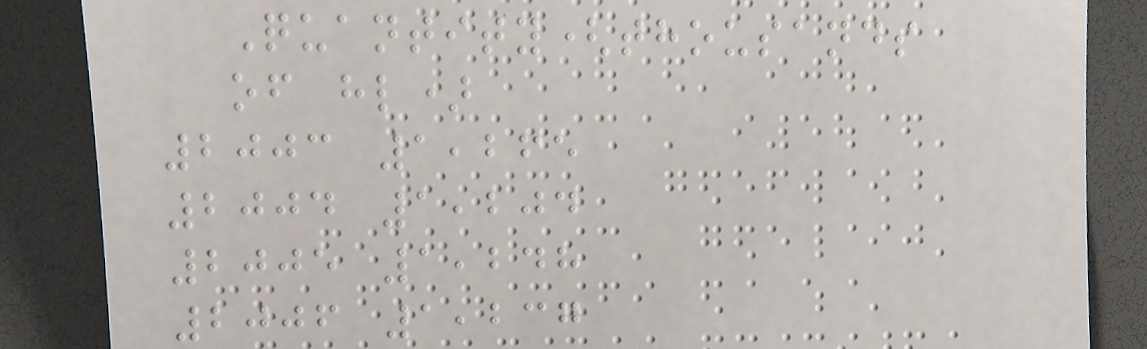Quantity(thousands
of hl)
2003 1,265
2004 1,204
2005 1,248
2006 1,237
